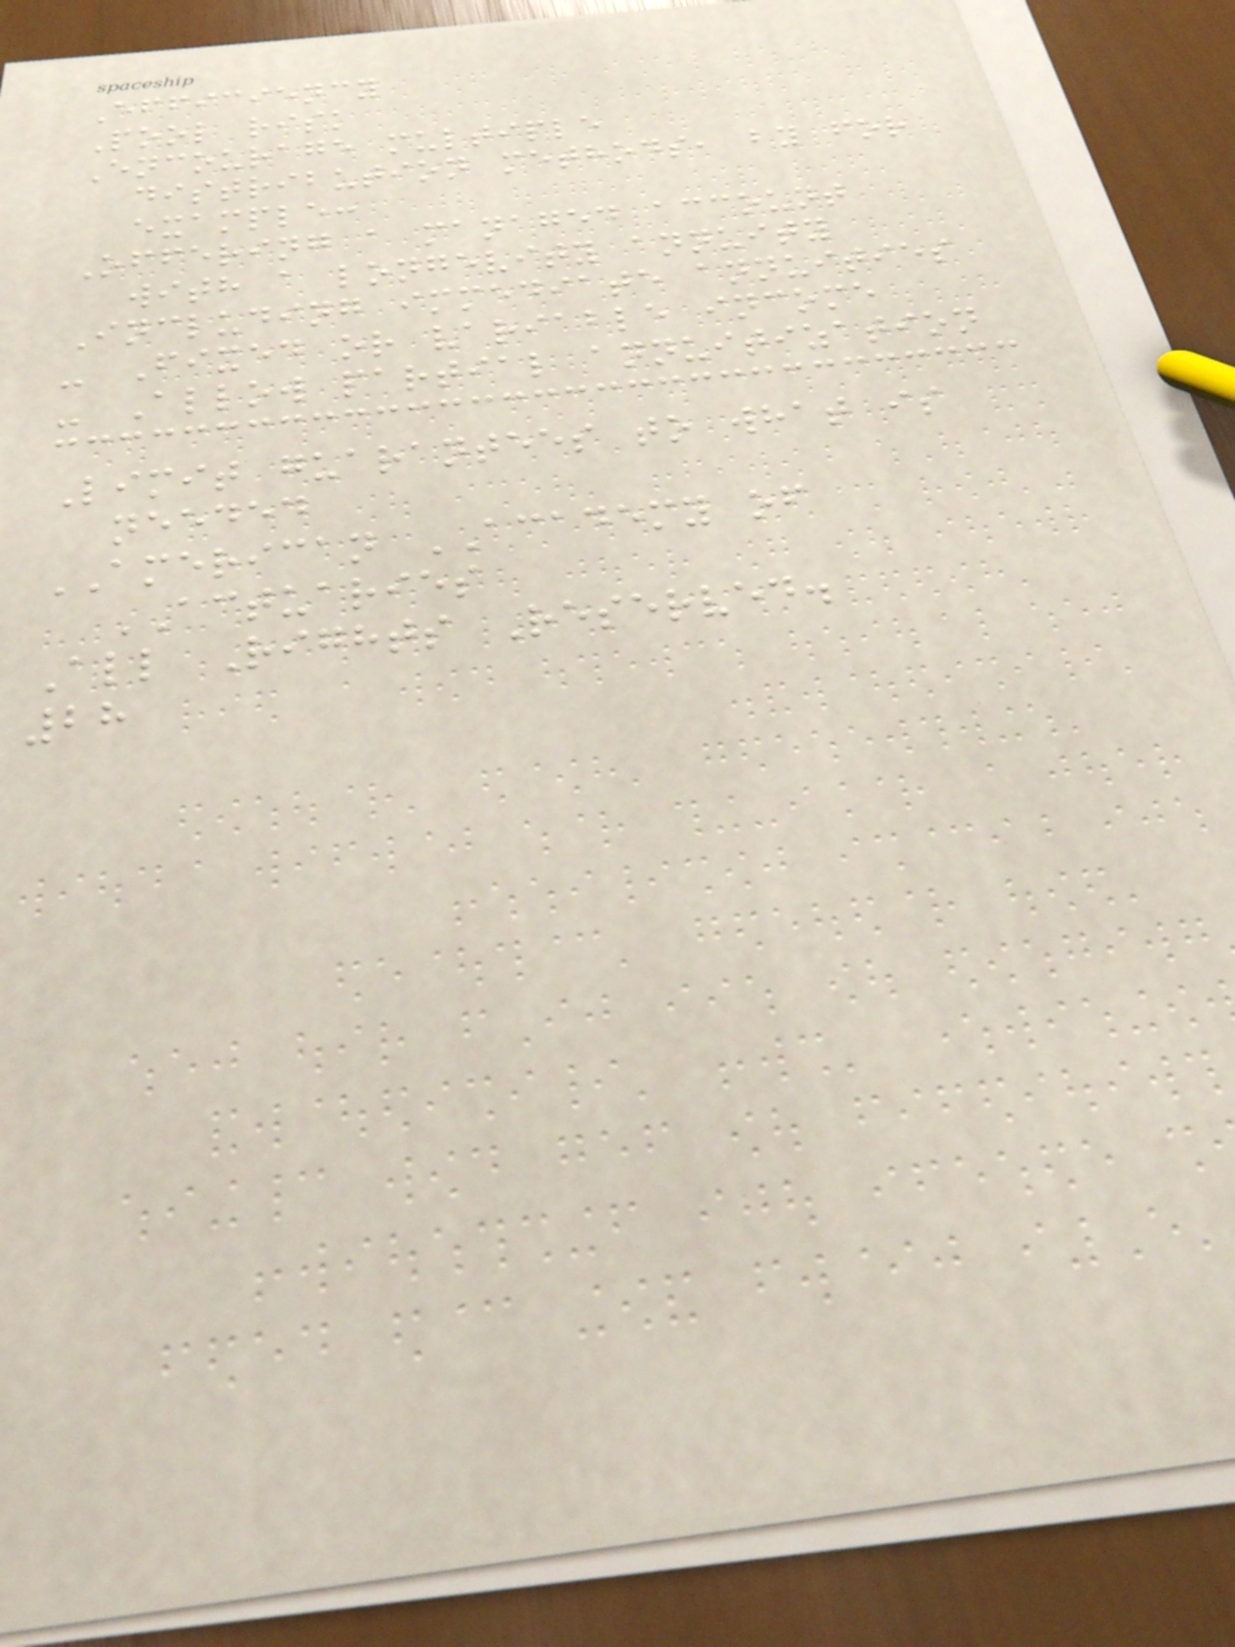Efficiency
Pool risk
Encourage multiple
distribution methods, by for
example:
Offering a managed account
with a longevity annuity
Including immediate annuities
- Fixed or variable income
- Allow partial annuitization
Limit guarantees to what is
needed
AMERICAN ACADEMY of
ACTUARIES
All Rights Reserved.
28
